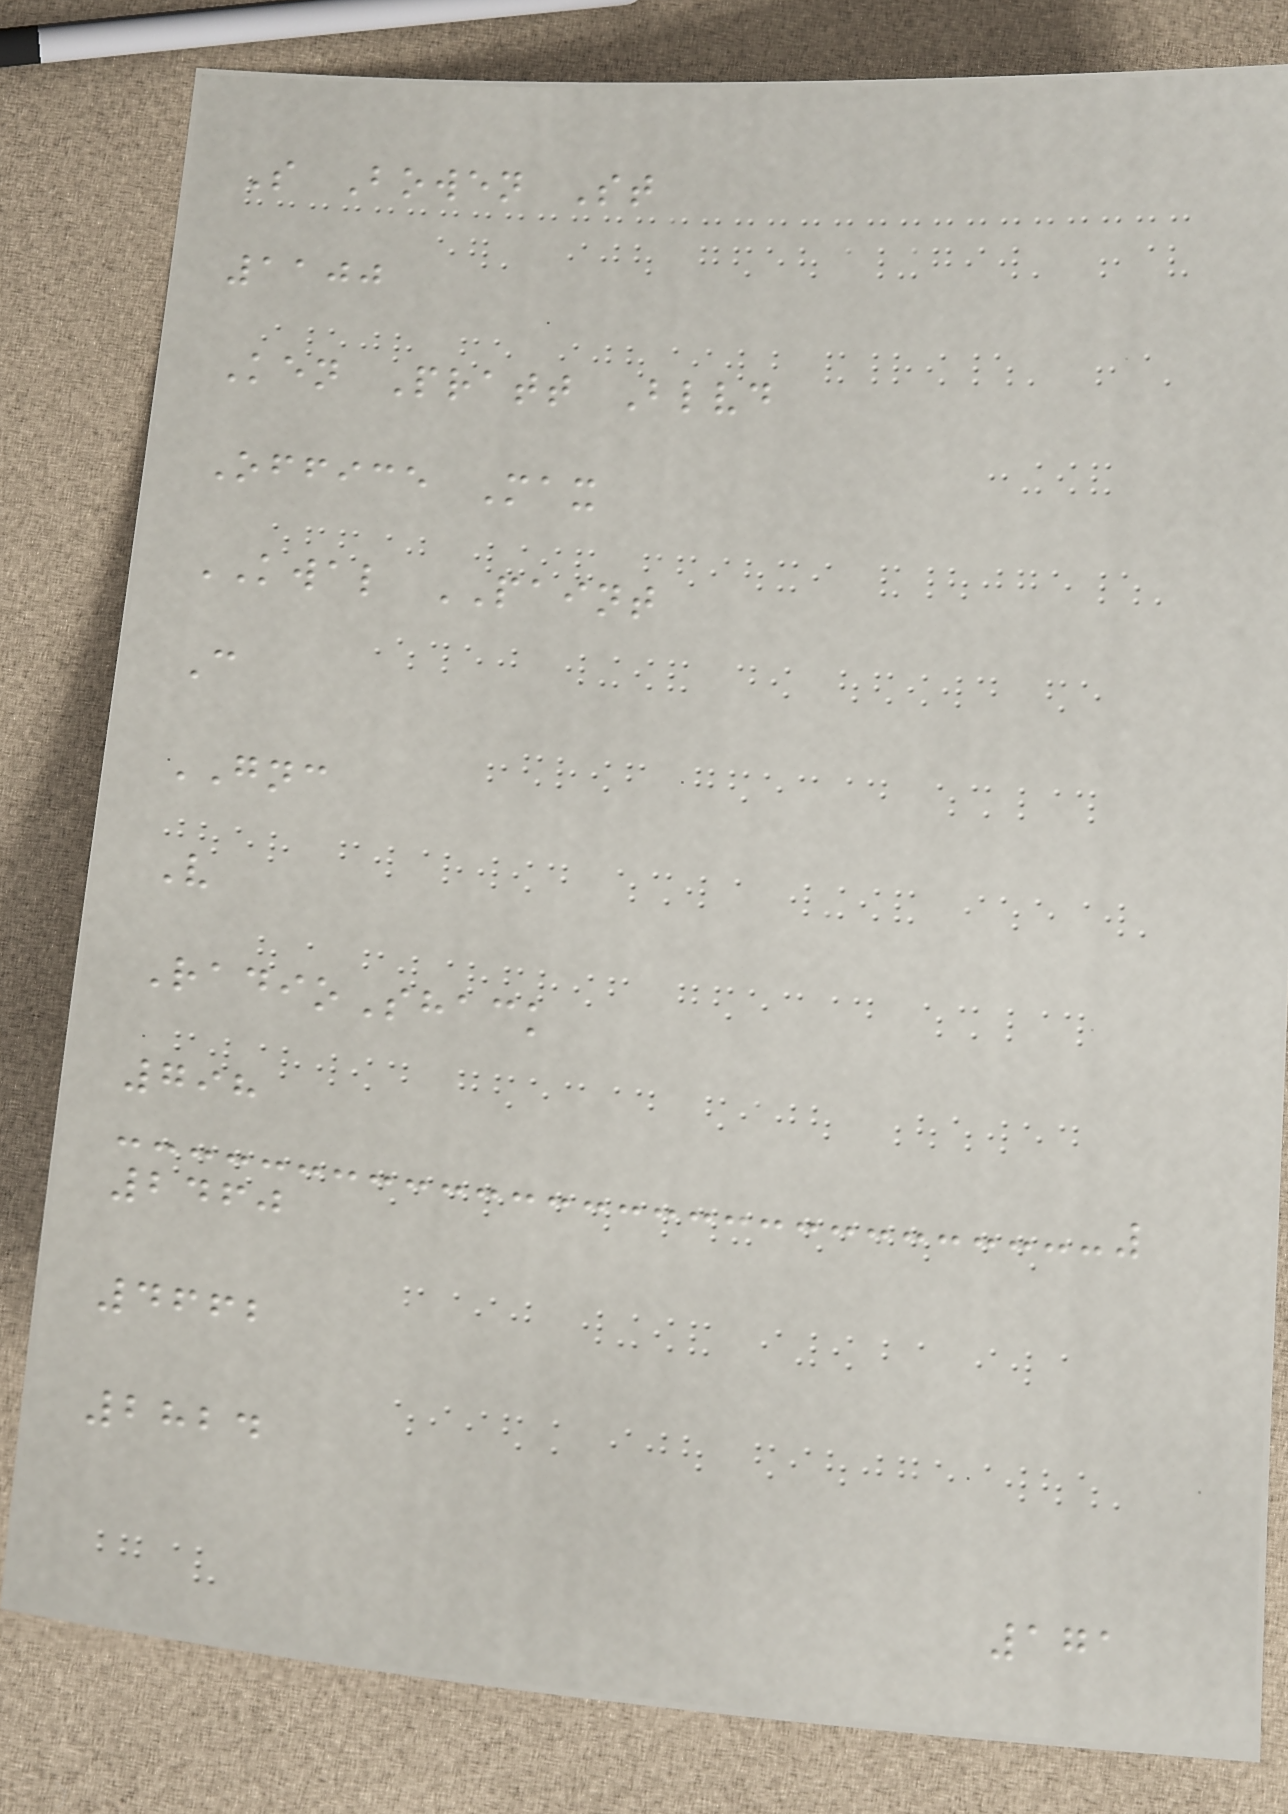S Bowen St
1100
Ken Pratt Blvd
Office Max
KWAL PAINT
C
GNC
V
RadioShack
798
2460
4662
2824
171
